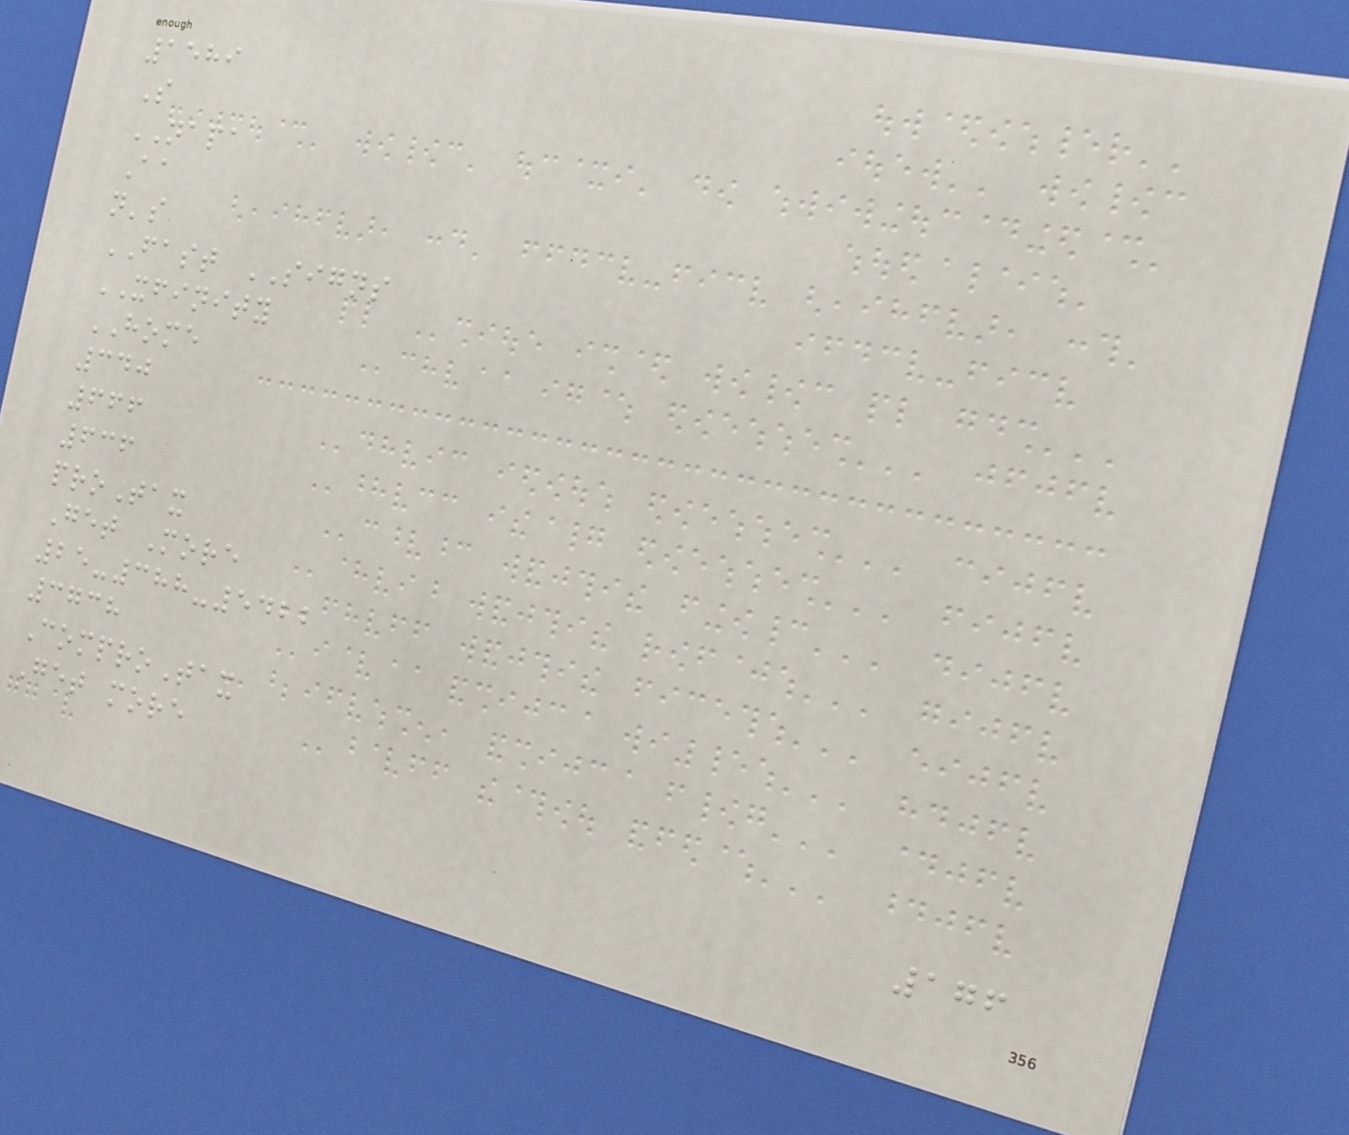1589
S
NAPA
Aa
n's
FAST SIGNS
XFINITY
HOME
340
666
636
proTax
Get More
25-388-5422
3738
ComproTax
Get more
176
